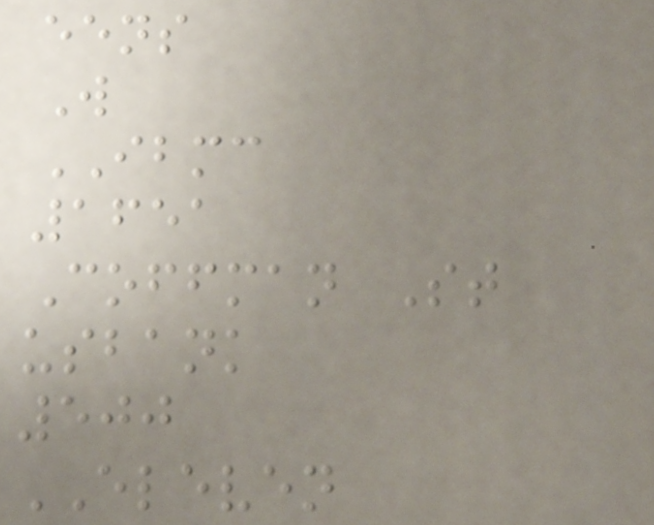eens
W
IBMC
1651
Coffman St
usbank
500
ELEVEN
